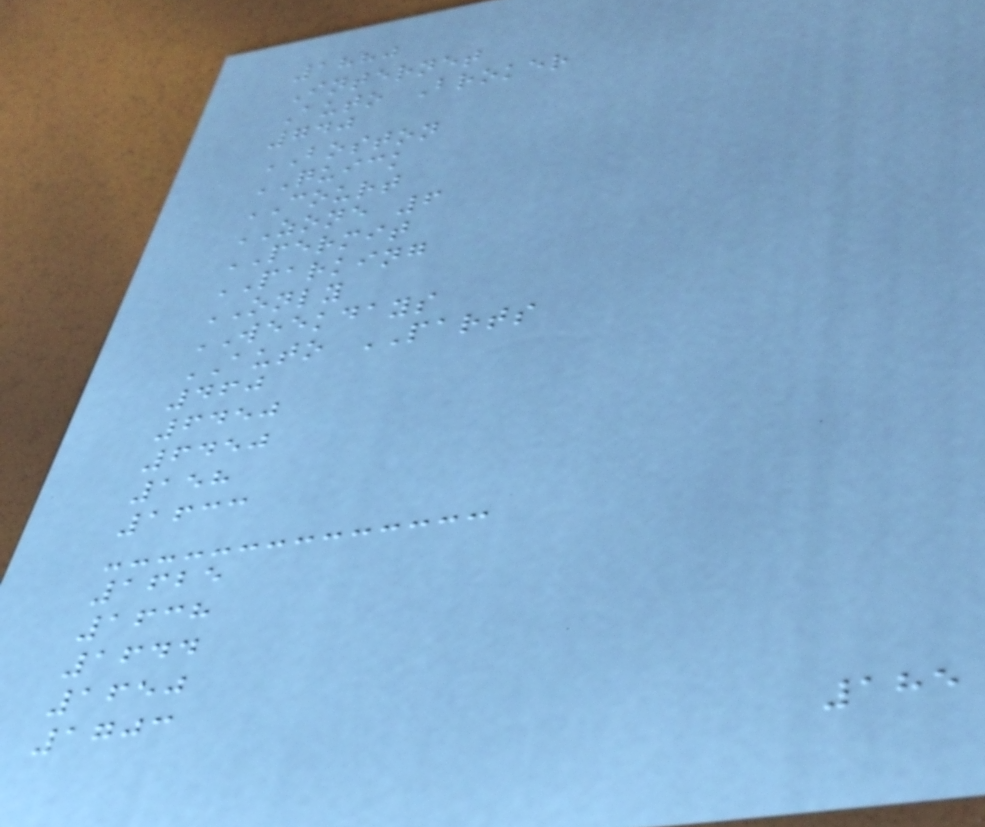1880
Internet
Auto Broker
740
BOSTON
QUICK
COURT
ZONE 6
PERMIT
PARKING
ONLY
WEEKDAYS
AUTO PARTS
460
6450
6450
158
1633
1625
1638
1644
1650
1703
185
